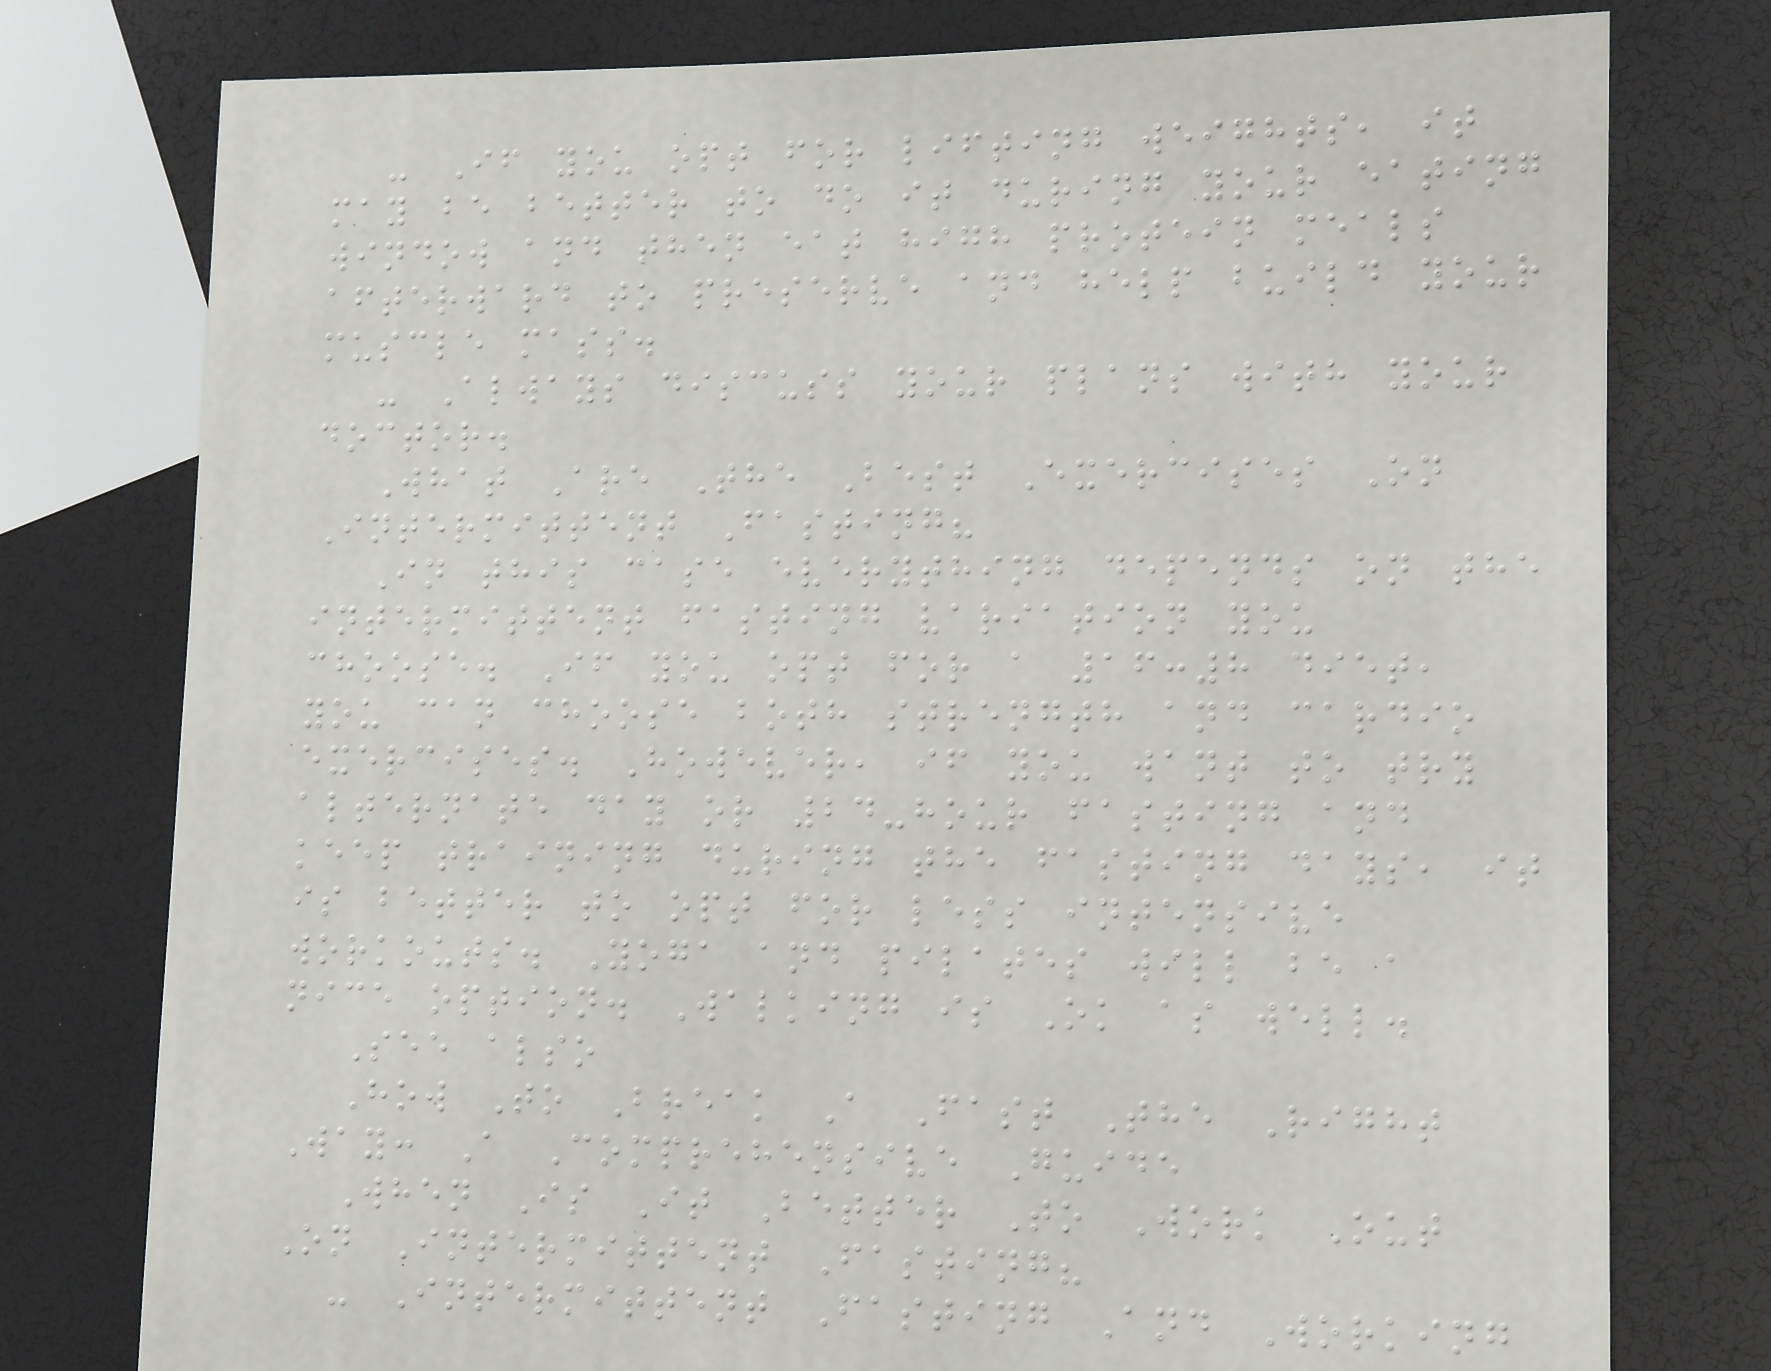- If you opt for lifting weights, it
may be better to do it during your eating
window and then eat high protein meals
afterward to preserve and help build your
muscle mass.
- Always discuss your plans with your
doctor.
What Are The Best Exercises On
Intermittent Fasting?
In this case everything depends on the
intermittent fasting variation you
choose. If you opt for a 16:8 diet,
you can choose both strength and cardio
exercises. However, if you want to try
alternate day or 24-hour fasting and
keep training during the fasting days, it
is better to opt for less intensive
workouts. Yoga and pilates will be a
nice option. Walking is Ok as well.
See also
How To Break A Fast The Right
Way: A Comprehensive Guide
When Is It Better To Work Out
On Intermittent Fasting?
- Intermittent Fasting And Working
